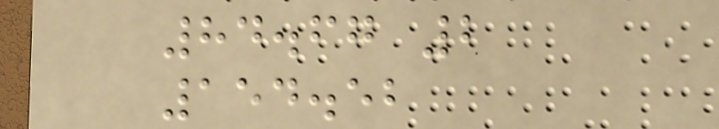84.67 2
154.52
